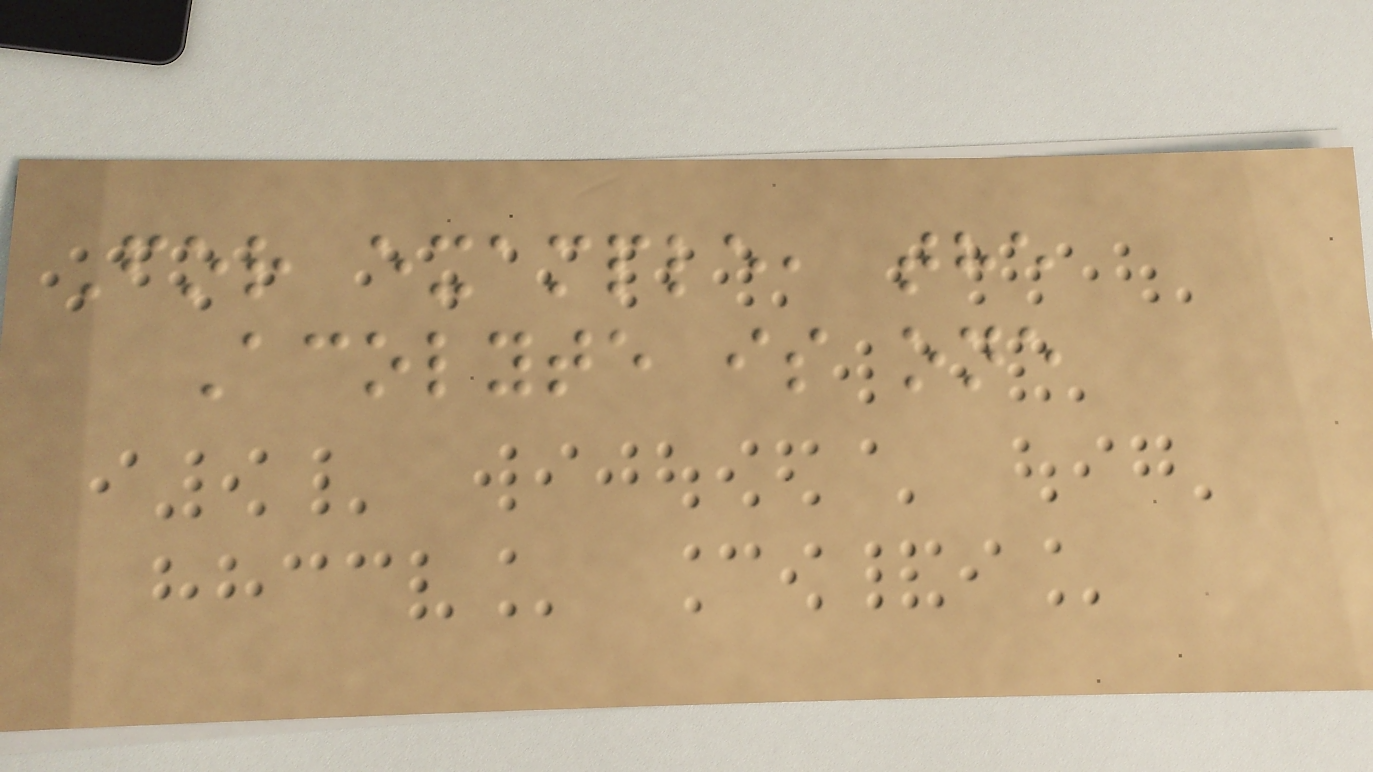For example, the
Acolyte is one
